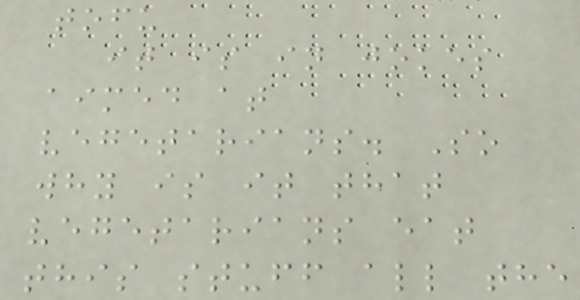tofu
it is in jokes
aimed at
vegetarians. So
why is it that
vegetarians eat
this stuff all the
